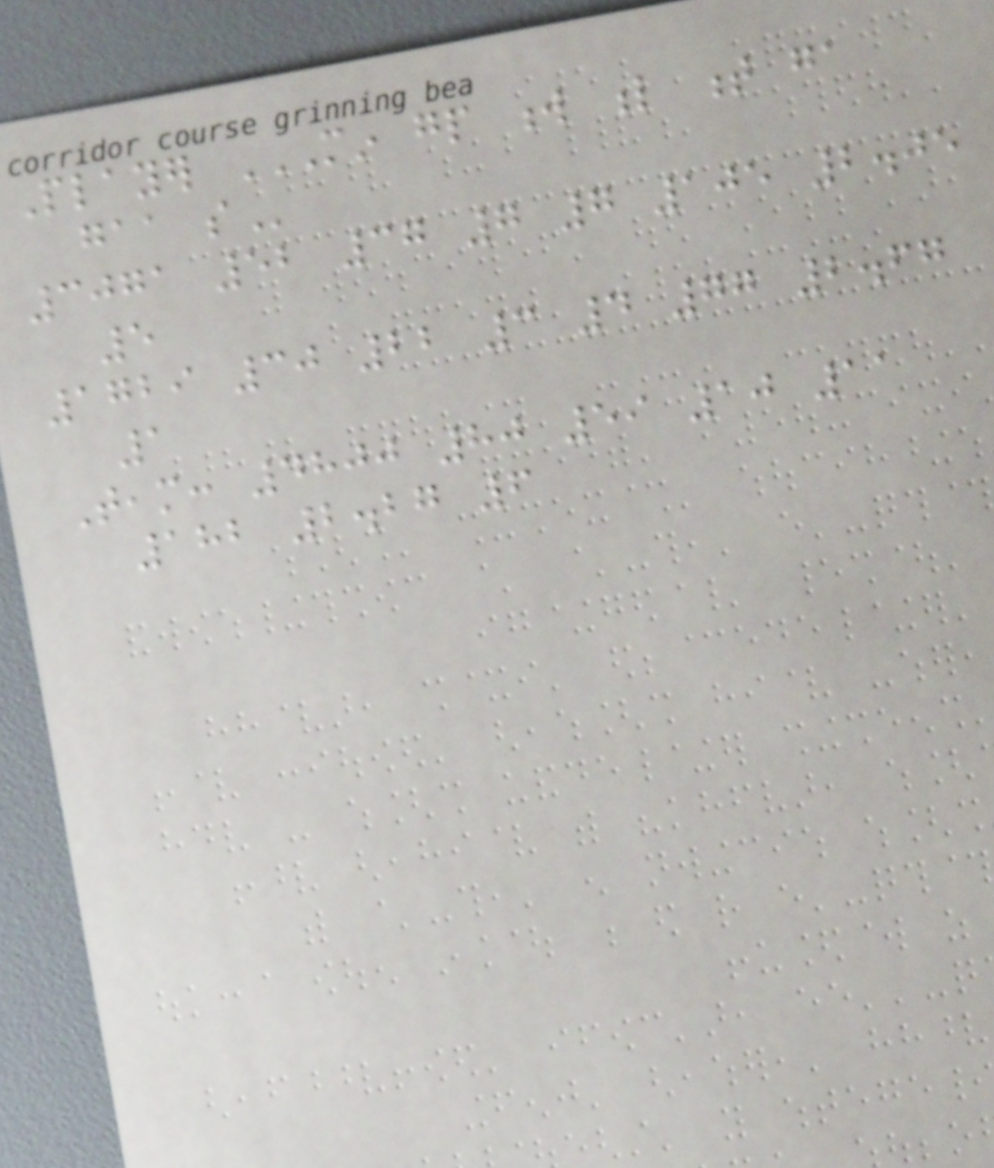Player MIN GP W L T GA
GAA SO
3071 52 37 7 7 105 2.05
5
1729 30 22 3 4 77 2.67
1
Team: 4800 80 59 10 11
182 2.27 6
